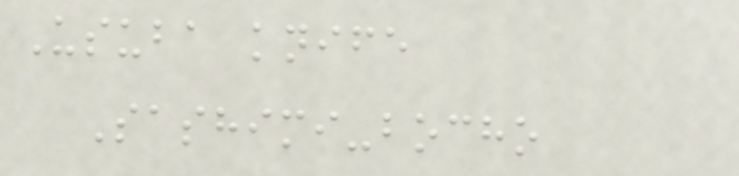Usuba knife
Sashimi-bocho
